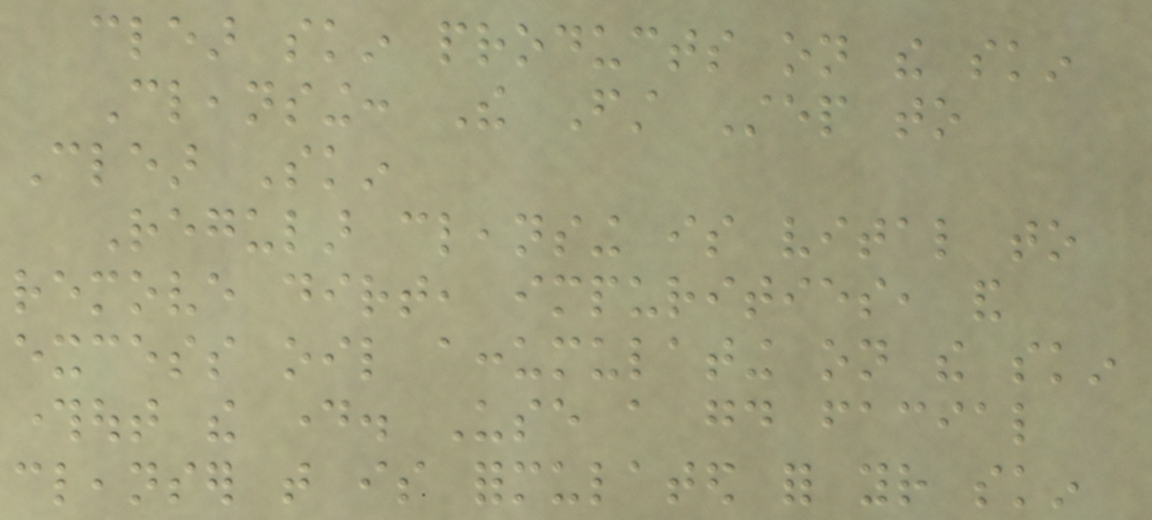clear skin products on the skin
Cleansing: The First Step to
Clear Skin
Regular cleansing is vital to
remove dirt, impurities, and
excess oil accumulating on the skin
throughout the day. Use a good facial
cleanser that is formulated for your skin
